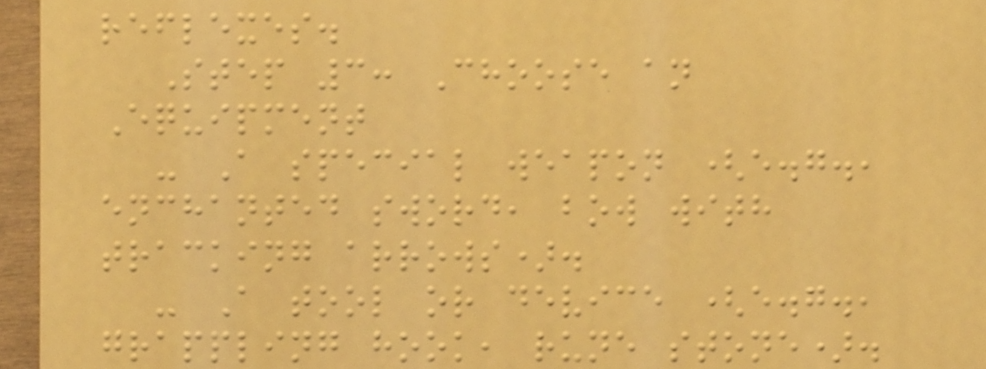reflexes.
Step 3: Choose an
Equipment
- A special weapon (e.g.,
enchanted sword, bow with
tracking arrows).
- A tool or device (e.g.,
grappling hook, rune stone).
